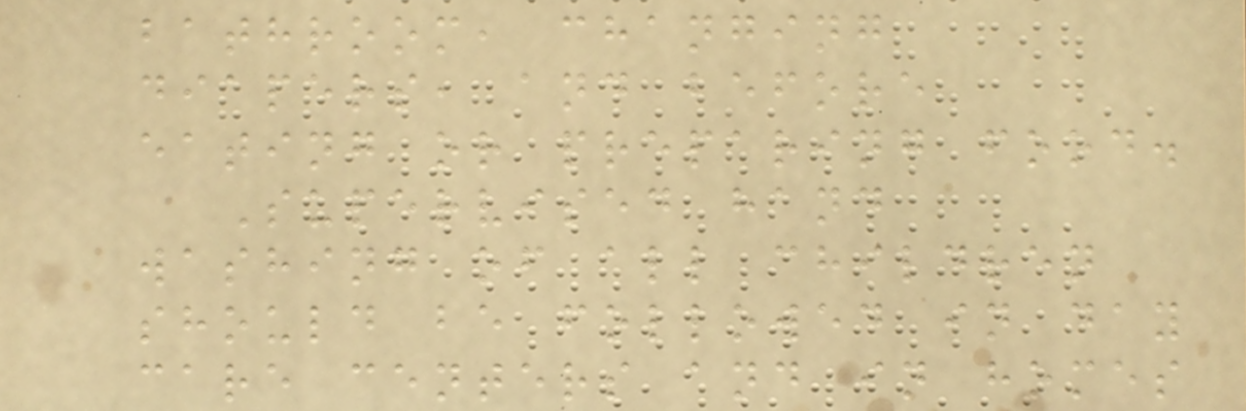bathroom, changing
diapers, and before
eating or preparing food.
Supervised hand
washing of all children
should be followed in day
care centers and in homes
